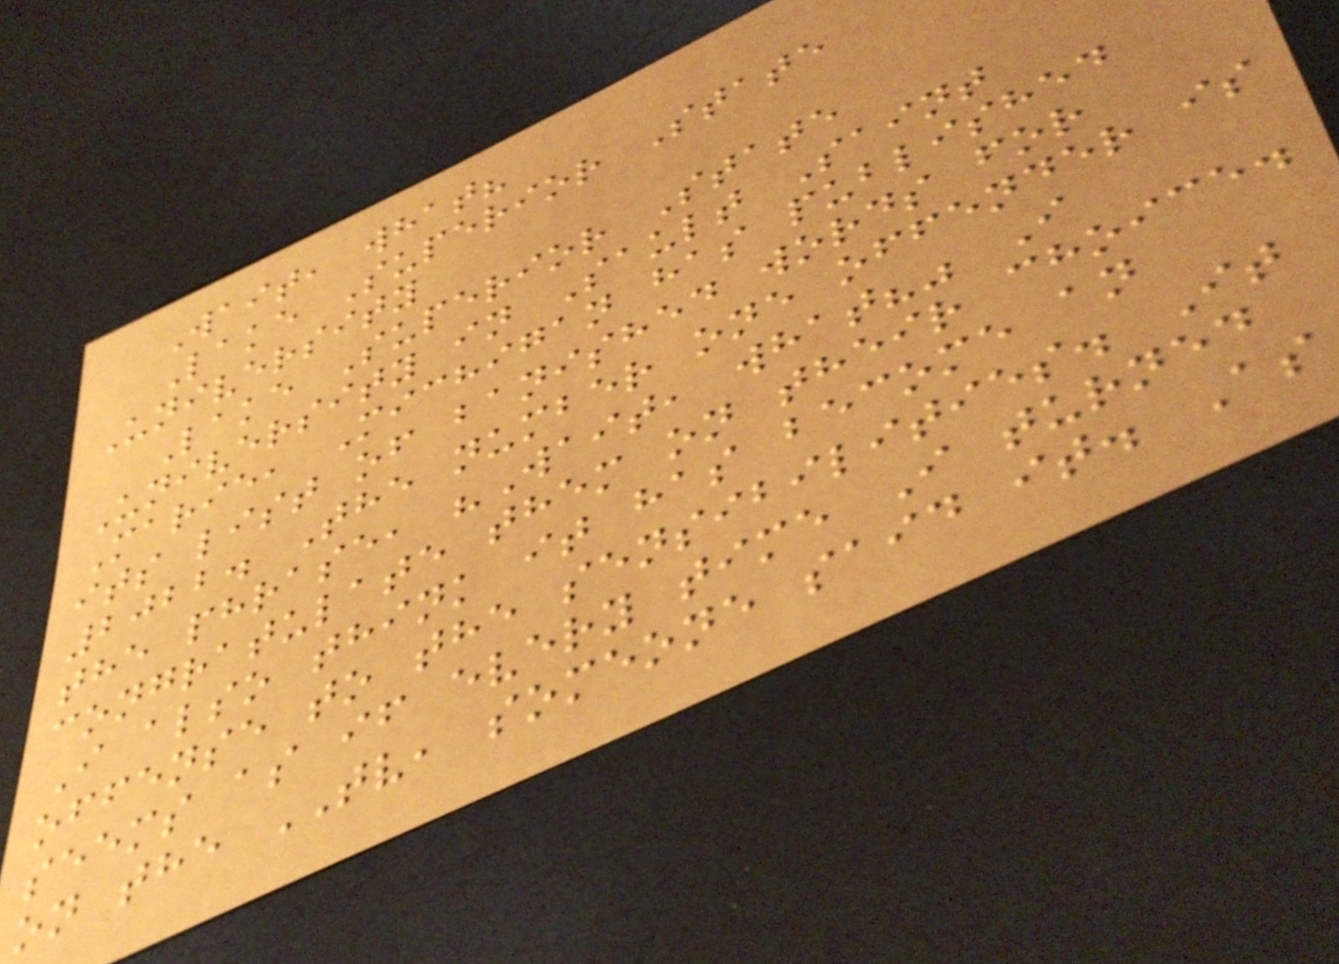Wait, what?
Lake Superior State
University
Lake Superior State
University in Sault Saint
Marie, Michigan has published
its list of banished words for
2022. The number one offender is
the phrase, "Wait, what?" I
congratulate them on their choice.
I also think it has become an
offense to the sensibilities. It
seems as if every time I turned
on the TV, someone said it. As
